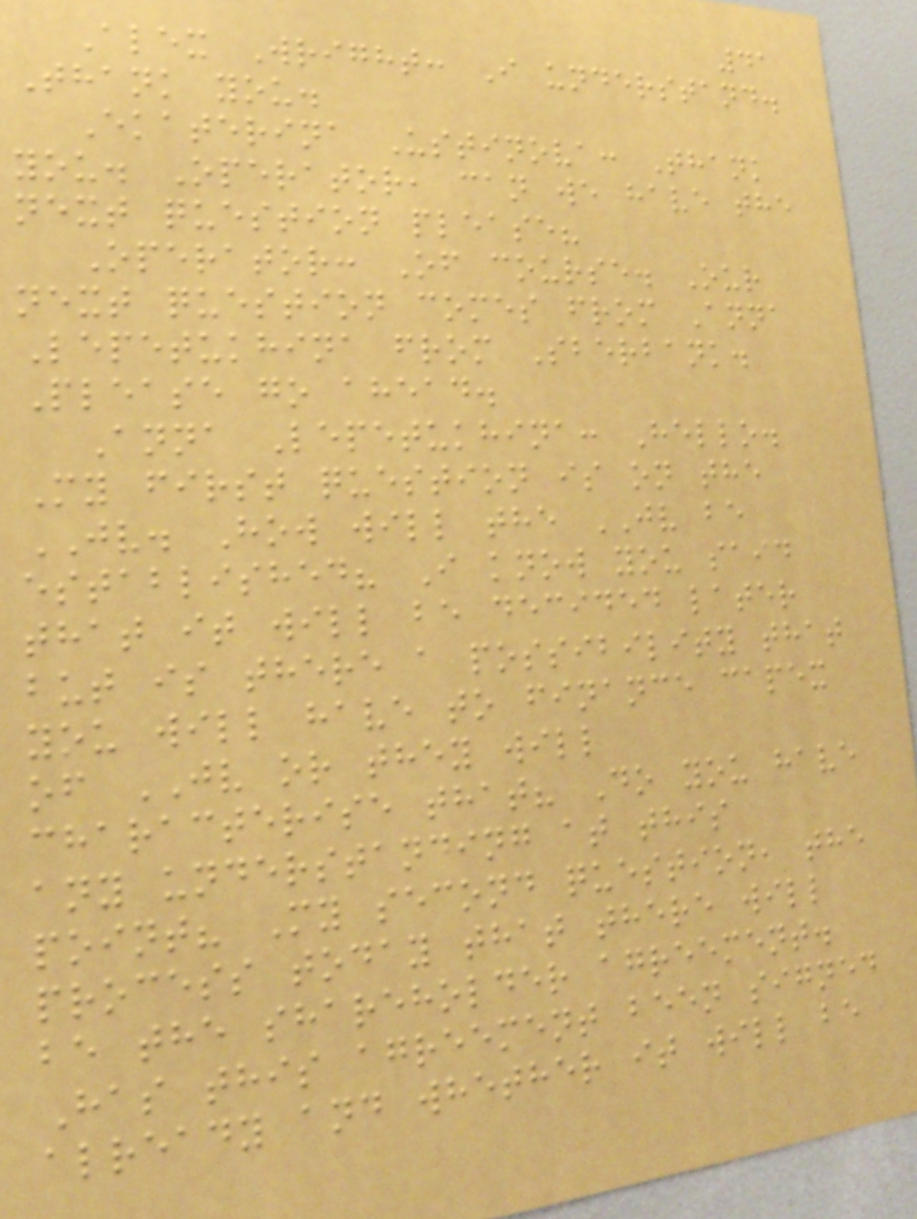41
Alex Wright: I understand.
Thank you.
Ekaterina Ustinova: Thank
you. Operator, can we have the
next question please?
Operator: Of course. Our
next question comes from Anna
Lepetukhina from Sberbank.
Please go ahead.
Anna Lepetukhina: Hello.
My first question is on the
JV. How will the JV be
established? I know you said
that it will be decided later
but is there a possibility that
you will have to finance capex
of JV or they will
characterise that? Do you have
any understanding at this
point? My second question, the
process today that there will
be the shareholder agreement.
Has this agreement been signed
already and whether it will be
